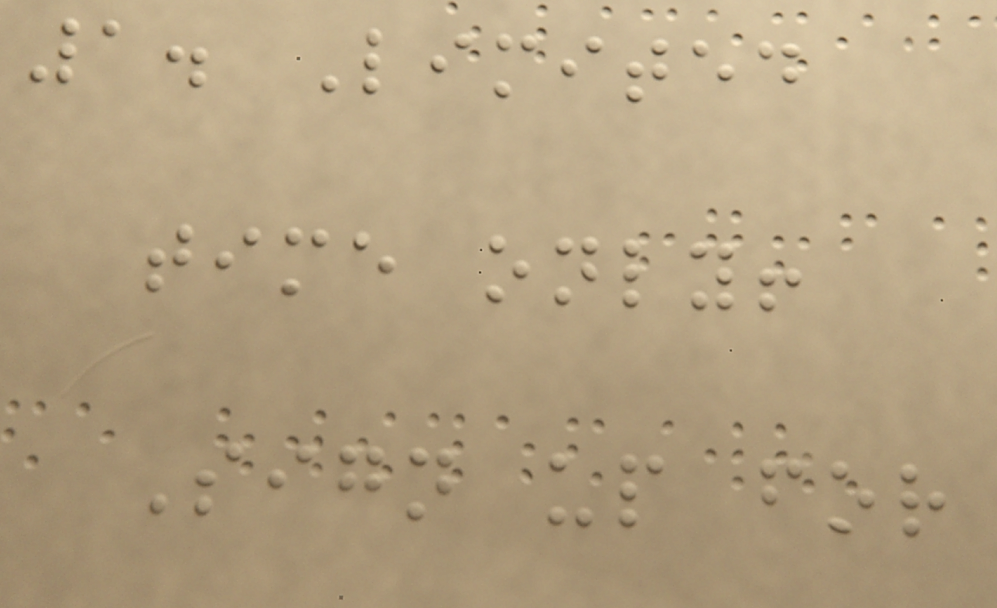1. Limited
time only!
Sign up for
